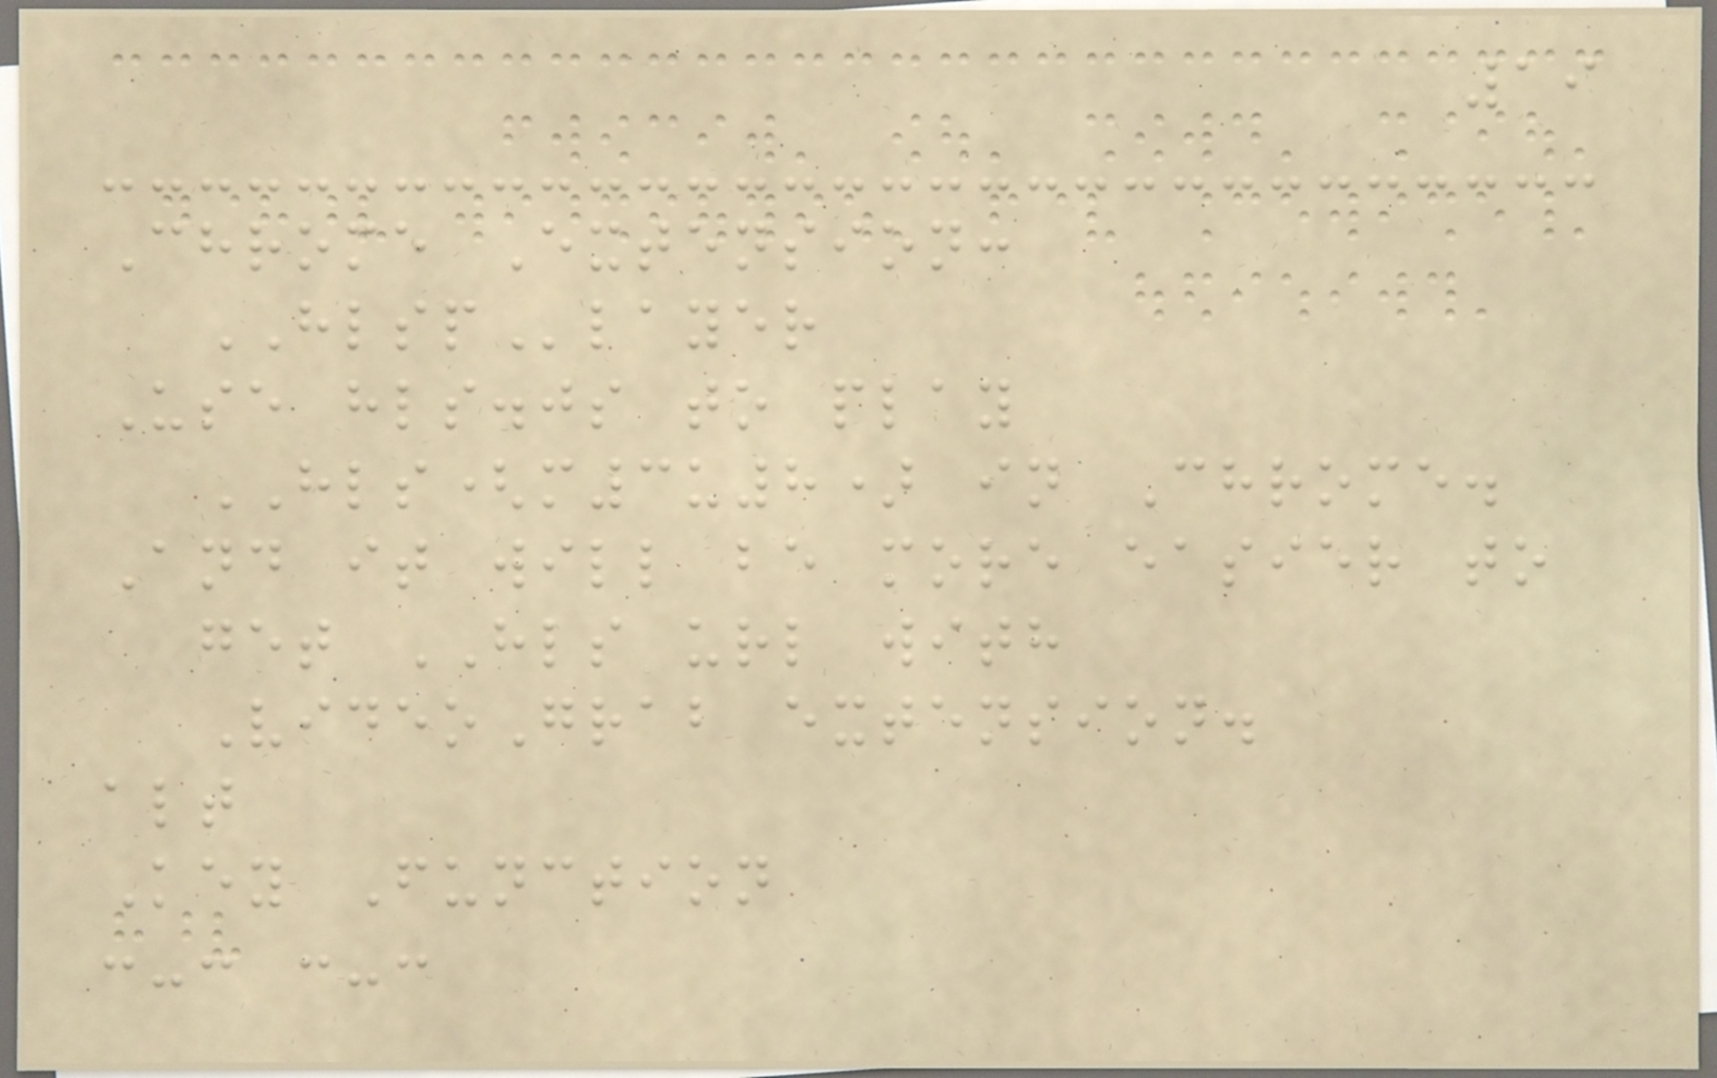19
Chrome Extension:
HLSPlayer
Use hls.js to play
HLS(m3u8) in Chrome.
And it will be more easier to
get HLS url with
VideoGrab extension.
alt
Key Function
:-: :-:
